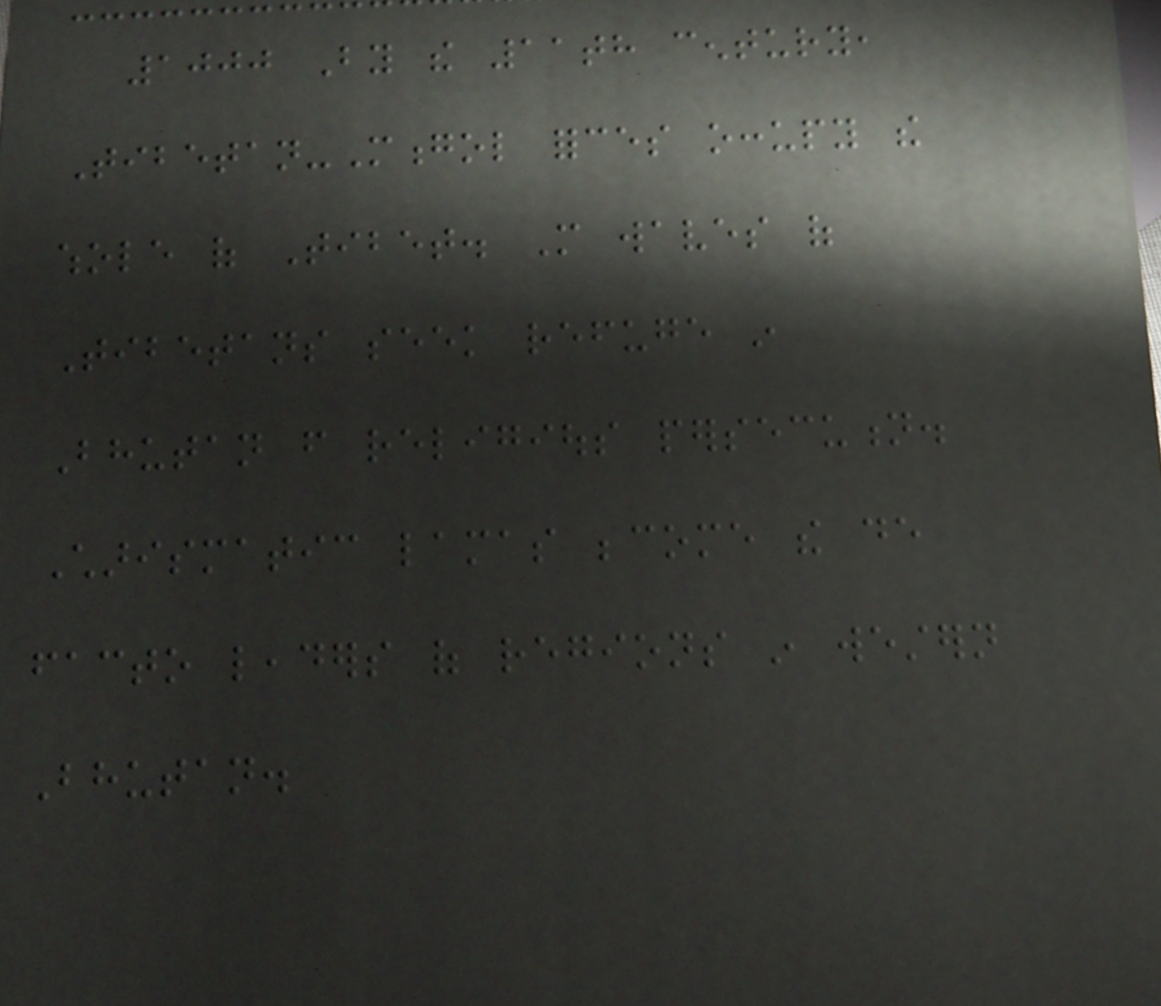1000 By the 11th century,
Tibetan-Mongol forces occupy the
whole of Tibet. More waves of
Tibetans seek refuge in
Bhutan from religious persecution.
Charismatic lamas become the de
facto leaders of regions in western
Bhutan.
